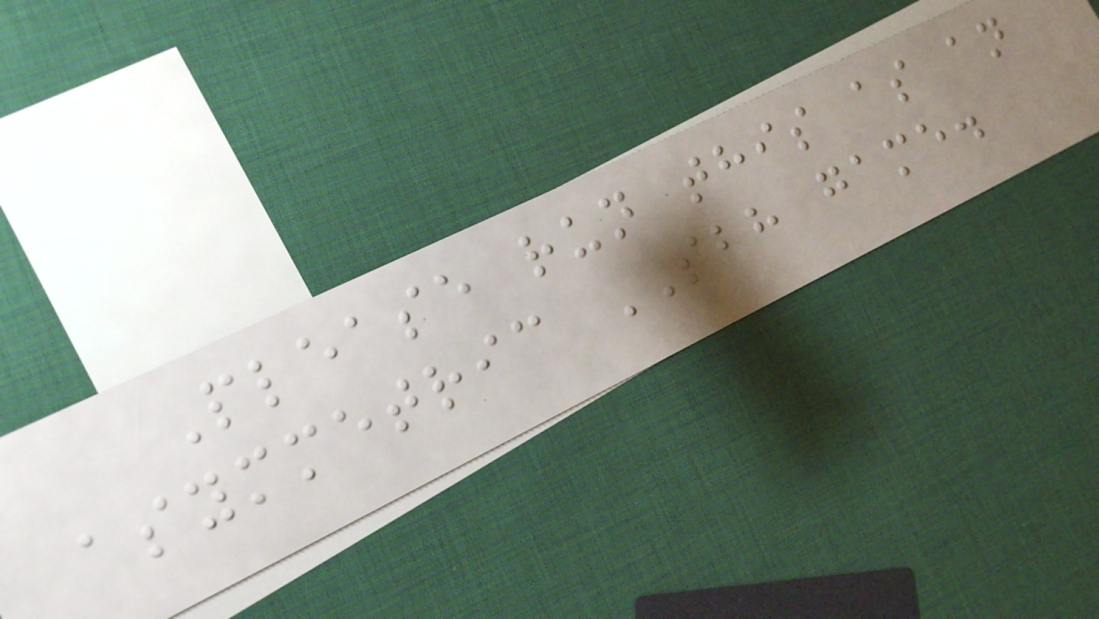Please run this as an
asymmetric SBH game.
